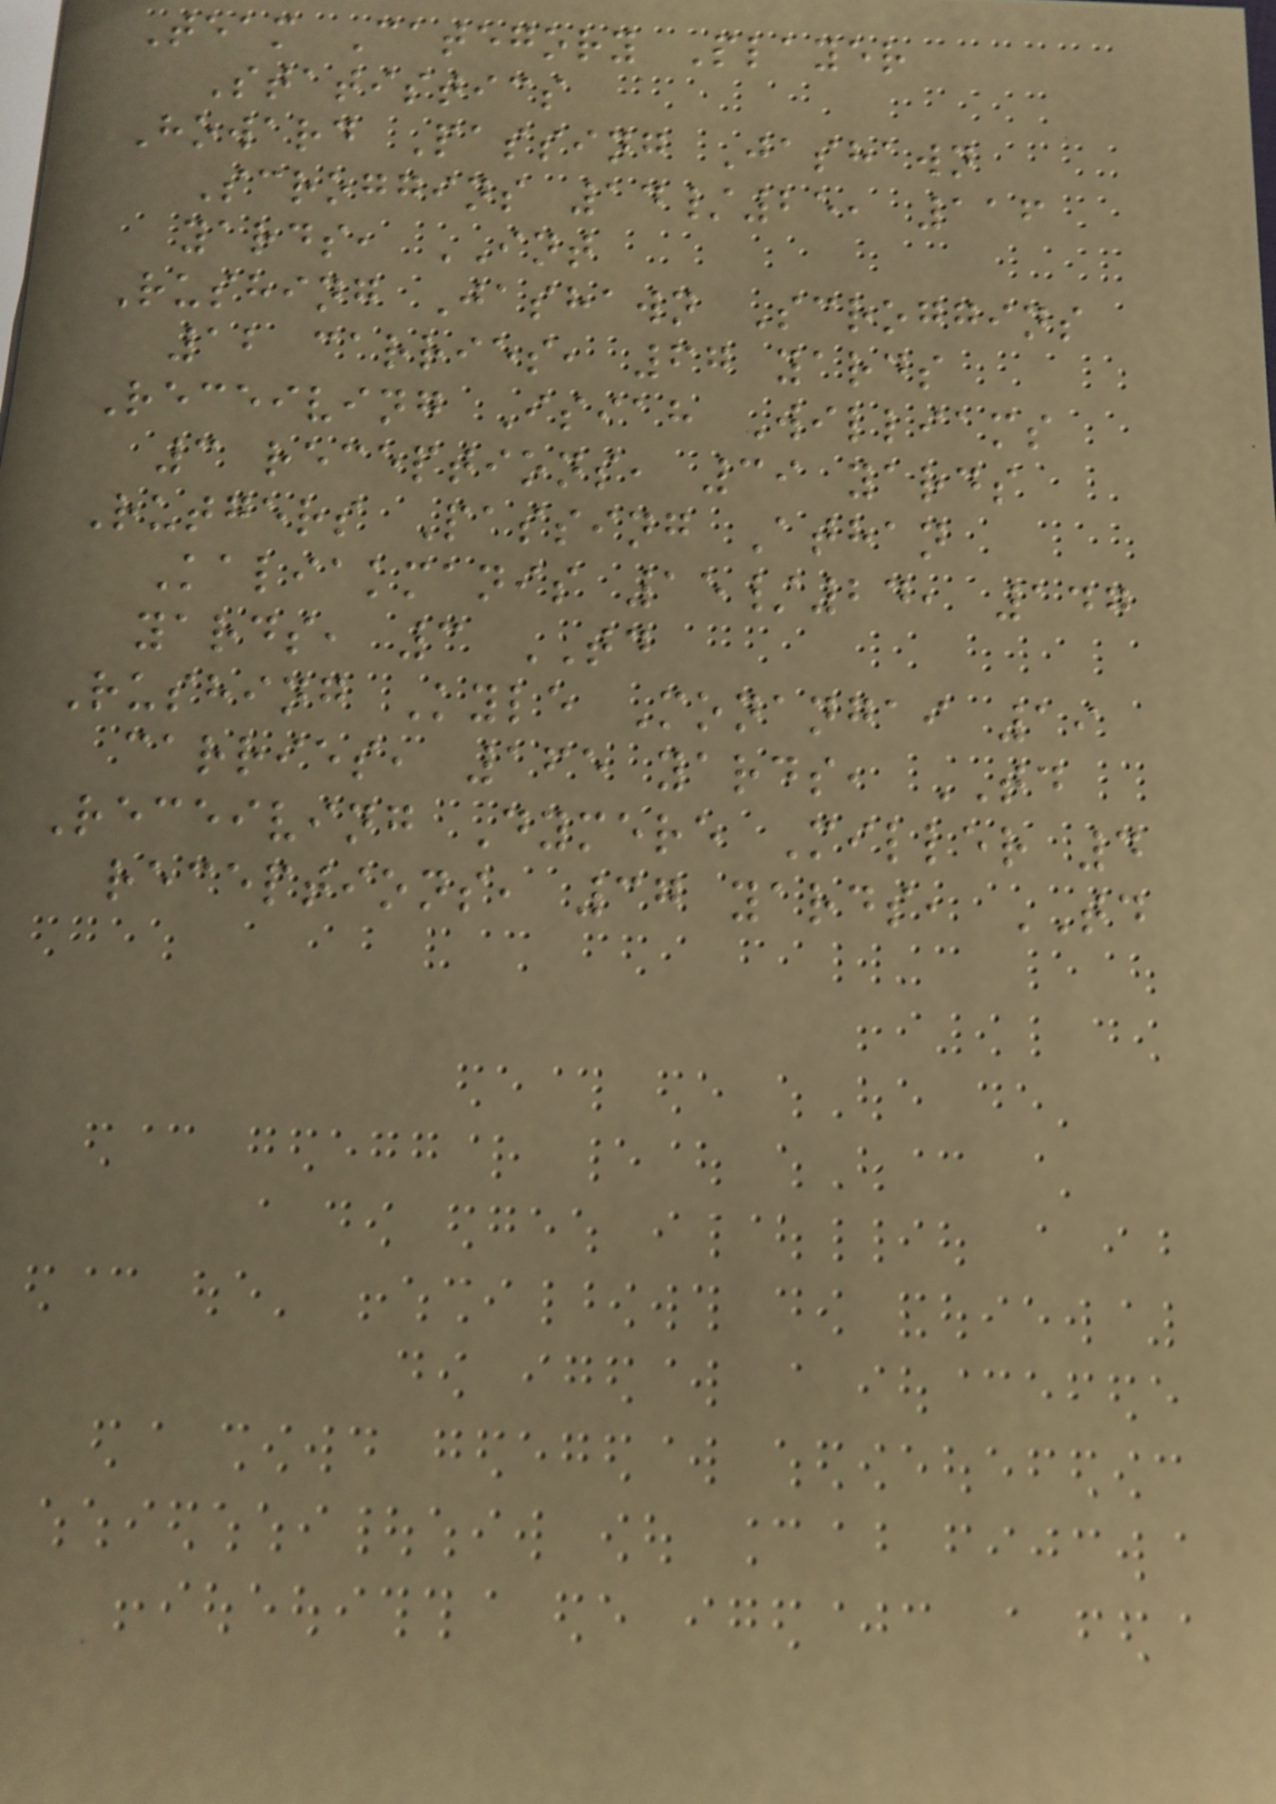Team Category Player
Statistics
Howard Passing Jashawn
Scroggins 14/25, 116
yards, INT
Rushing Jashawn Scroggins
12 carries, 67 yards
Receiving Isiah Williams
3 receptions, 39 yards
Rutgers Passing Athan
Kaliakmanis 15/24, 147
yards, 3 TD
Rushing Kyle Monangai 19
carries, 165 yards, TD
Receiving Dymere Miller 4
receptions, 37 yards, TD
